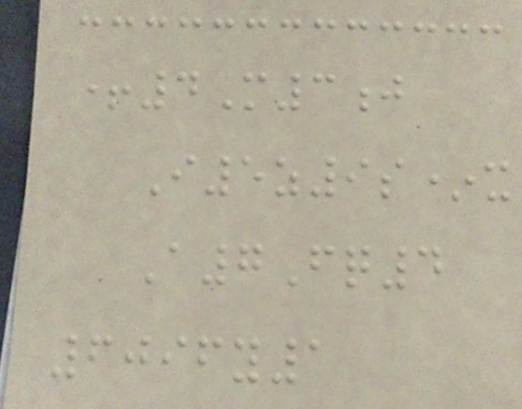+4M3j
I5z9s*x
A7Fq4
6096y1
